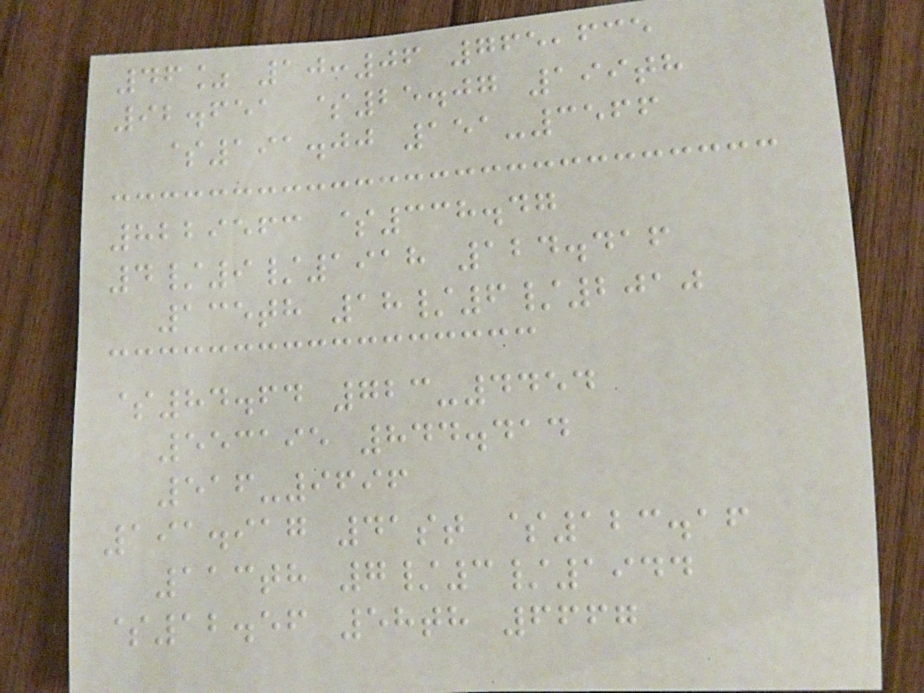46% 10:06 765,635
92.651 $25.07 199th
$191.00 151-3566
8229563 $338.47
4/9/1918 124.416
135th 18/6/2010
$84.64 723-4454
553195 844.414
516-9696
191.917 41st $123.16
113th 7/3/1944
$12.56 58th 6667
